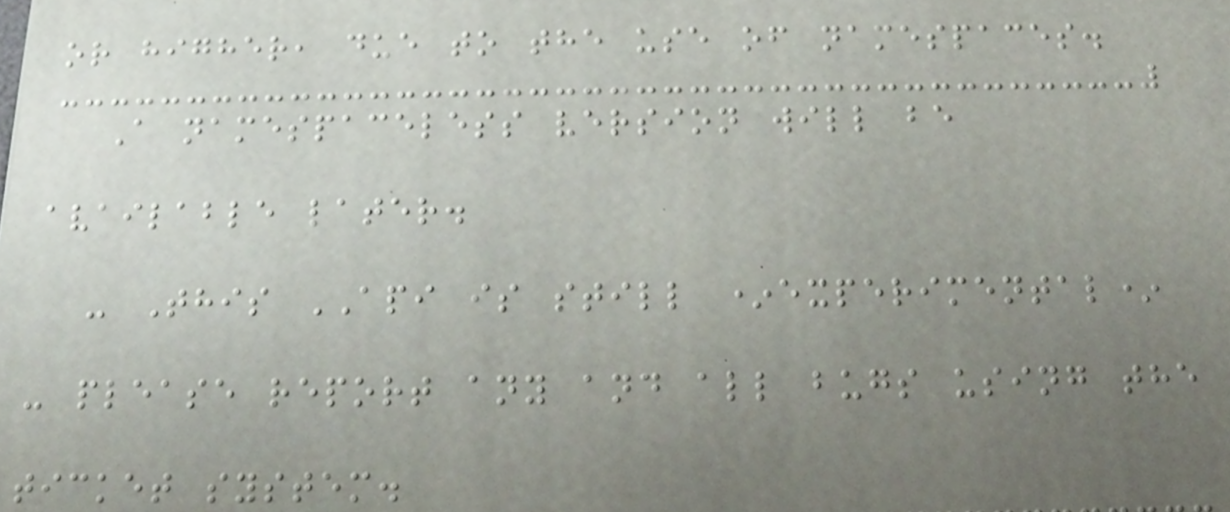or higher, due to the use of namespaces.
A namespaceless version will be
available later.
- This API is still *experimental*
- please report any and all bugs using the
ticket system.
